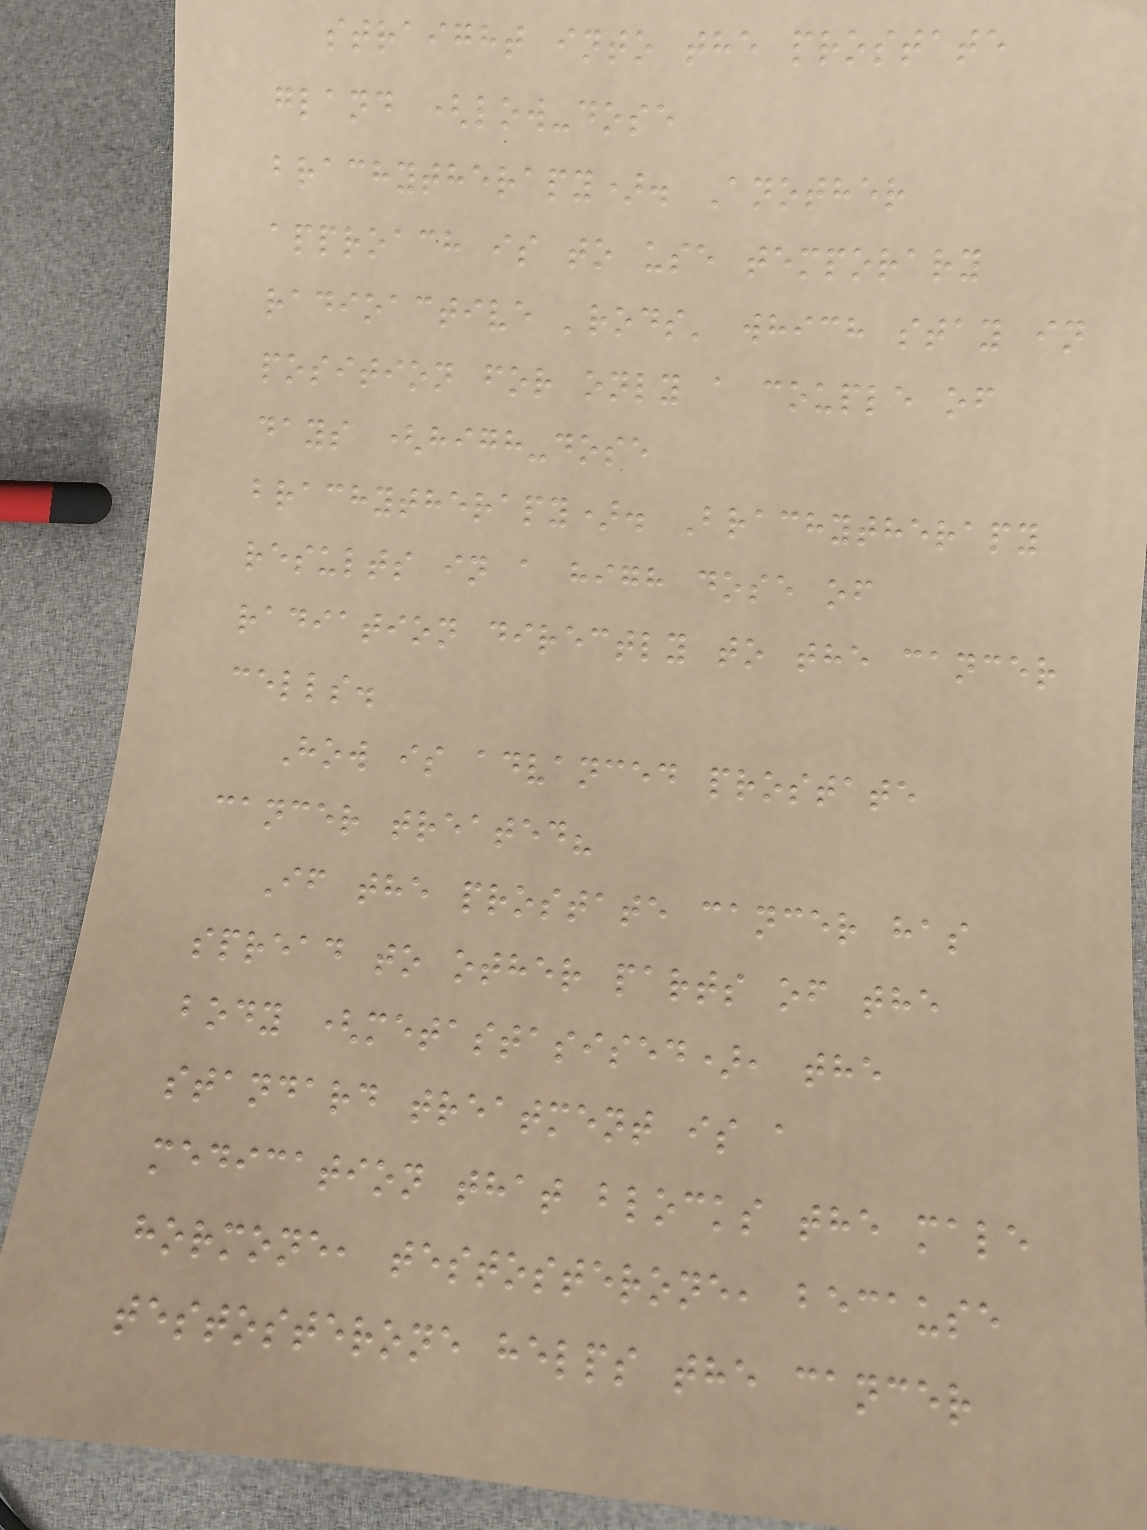straight into the prostate
gland (low-dose
brachytherapy). Another
approach is to use temporary
radioactive 'rods' which stay in
position for only a couple of
days (high-dose
brachytherapy). Brachytherapy
results in a high dose of
radiation directly to the cancer
cells.
How is advanced prostate
cancer treated?
If the prostate cancer has
spread to other parts of the
body (metastasised), the
standard treatment is a
medication that blocks the male
hormone, testosterone, because
testosterone helps the cancer
